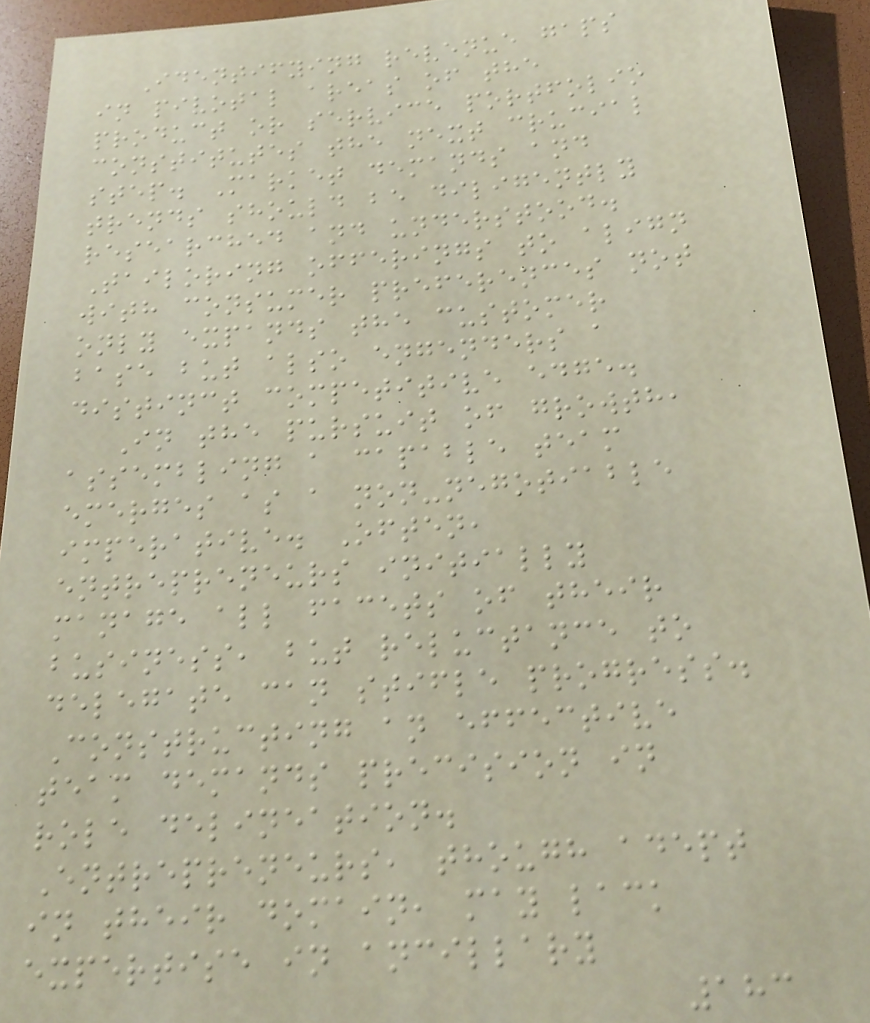Identifying revenue gaps
in pivotal areas of the
product or service portfolio
constitutes the next crucial
step. Market demands and
trends should be diligently
researched and understood.
Tailoring offerings to align
with consumer preferences not
only expands the customer
base but also engenders a
distinct competitive edge.
In the pursuit of growth,
assembling a capable team
emerges as a non-negotiable
imperative. Often,
entrepreneurs initially
manage all facets of their
business, but reluctance to
delegate can stifle progress.
Constructing an effective
team demands precision in
role delineation.
Entrepreneurs, though adept
in their domain, may lack
expertise in ancillary
183
